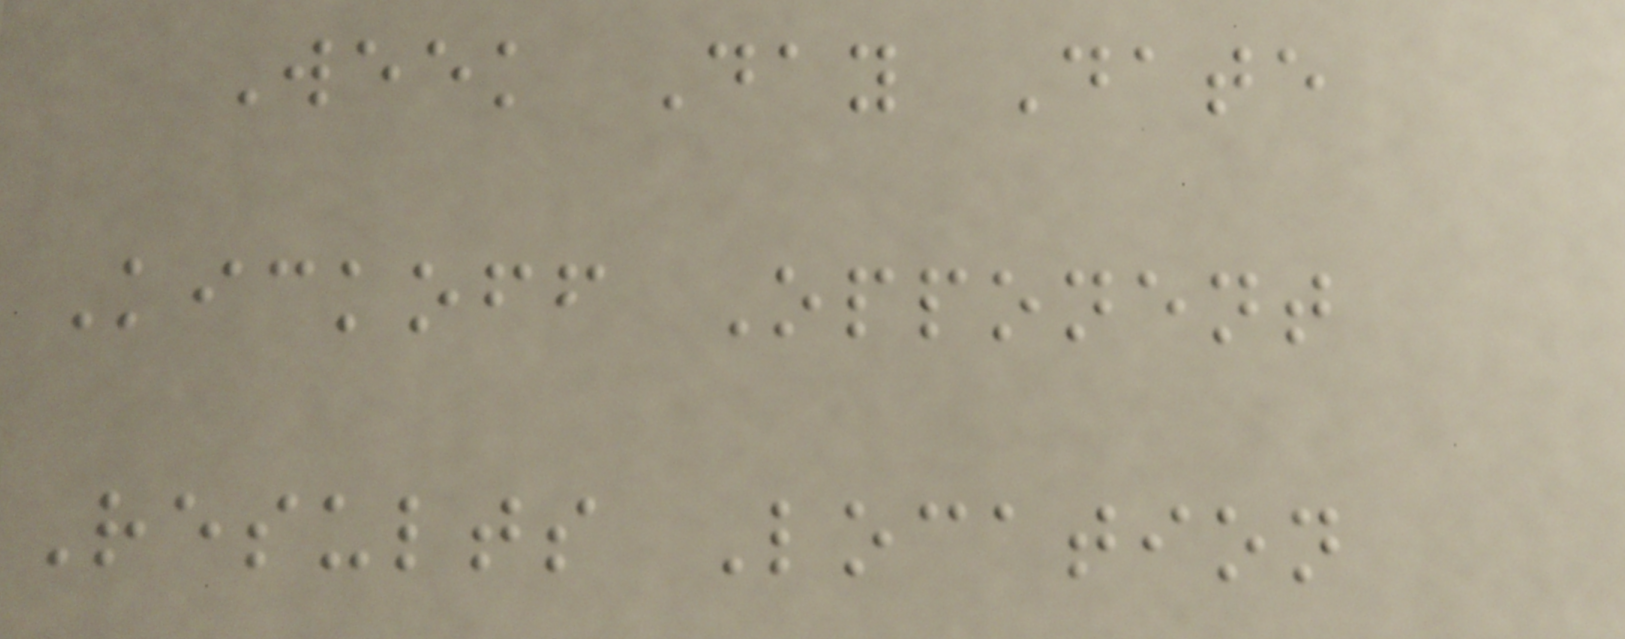Week Day Date
Kickoff Opponent
Results Location
